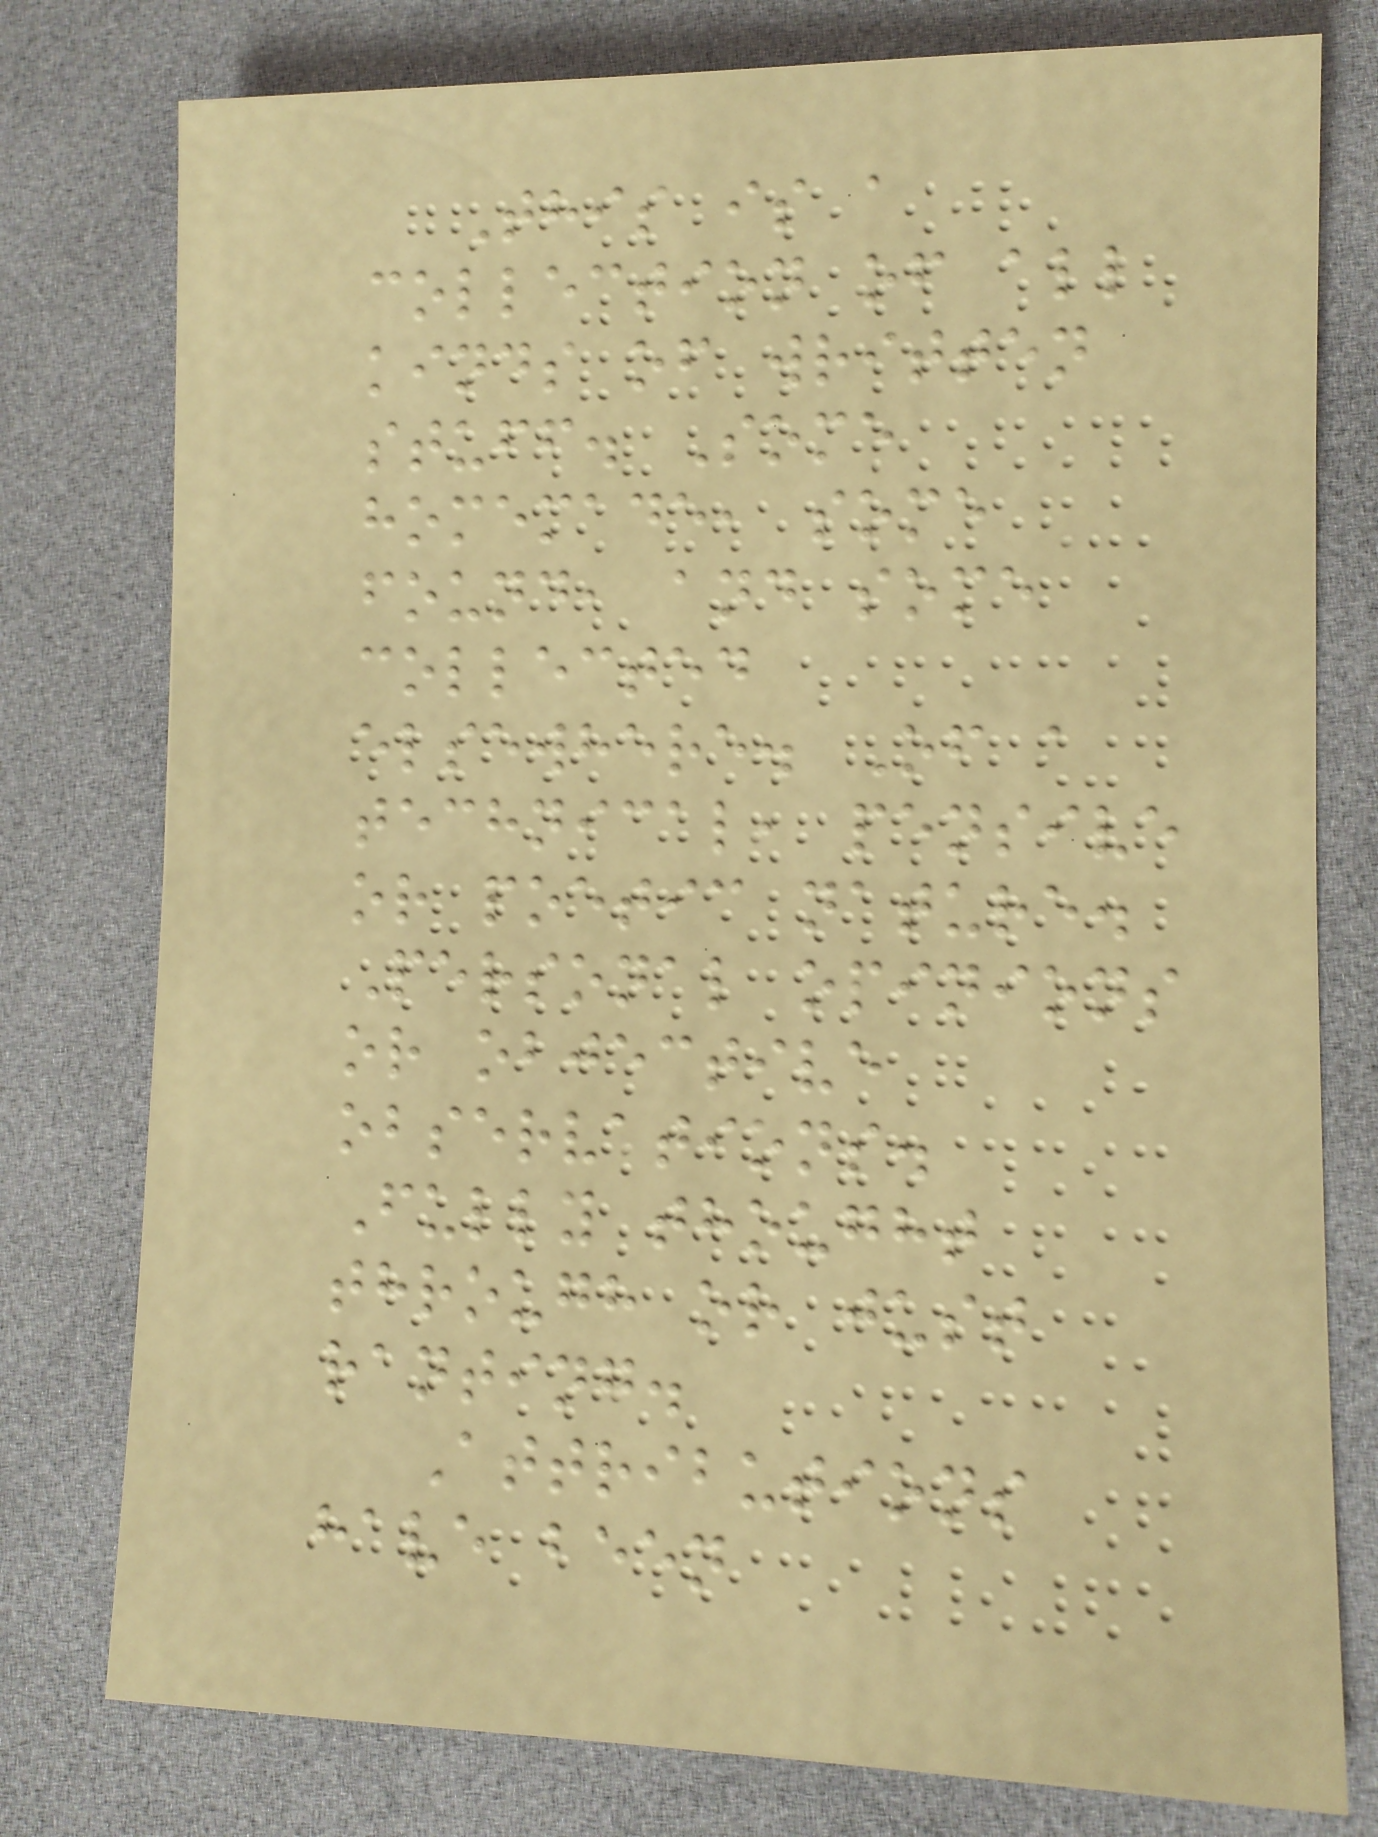This is a
collection of all
kinds of written
stuff. Some
homemade, some
found, and some
collected
elsewhere. Of a
technical, pensive
or poetic nature.
Personal opinions
or objective
observations.
Fully thought
through or just
ranting.
Attributions
have been
